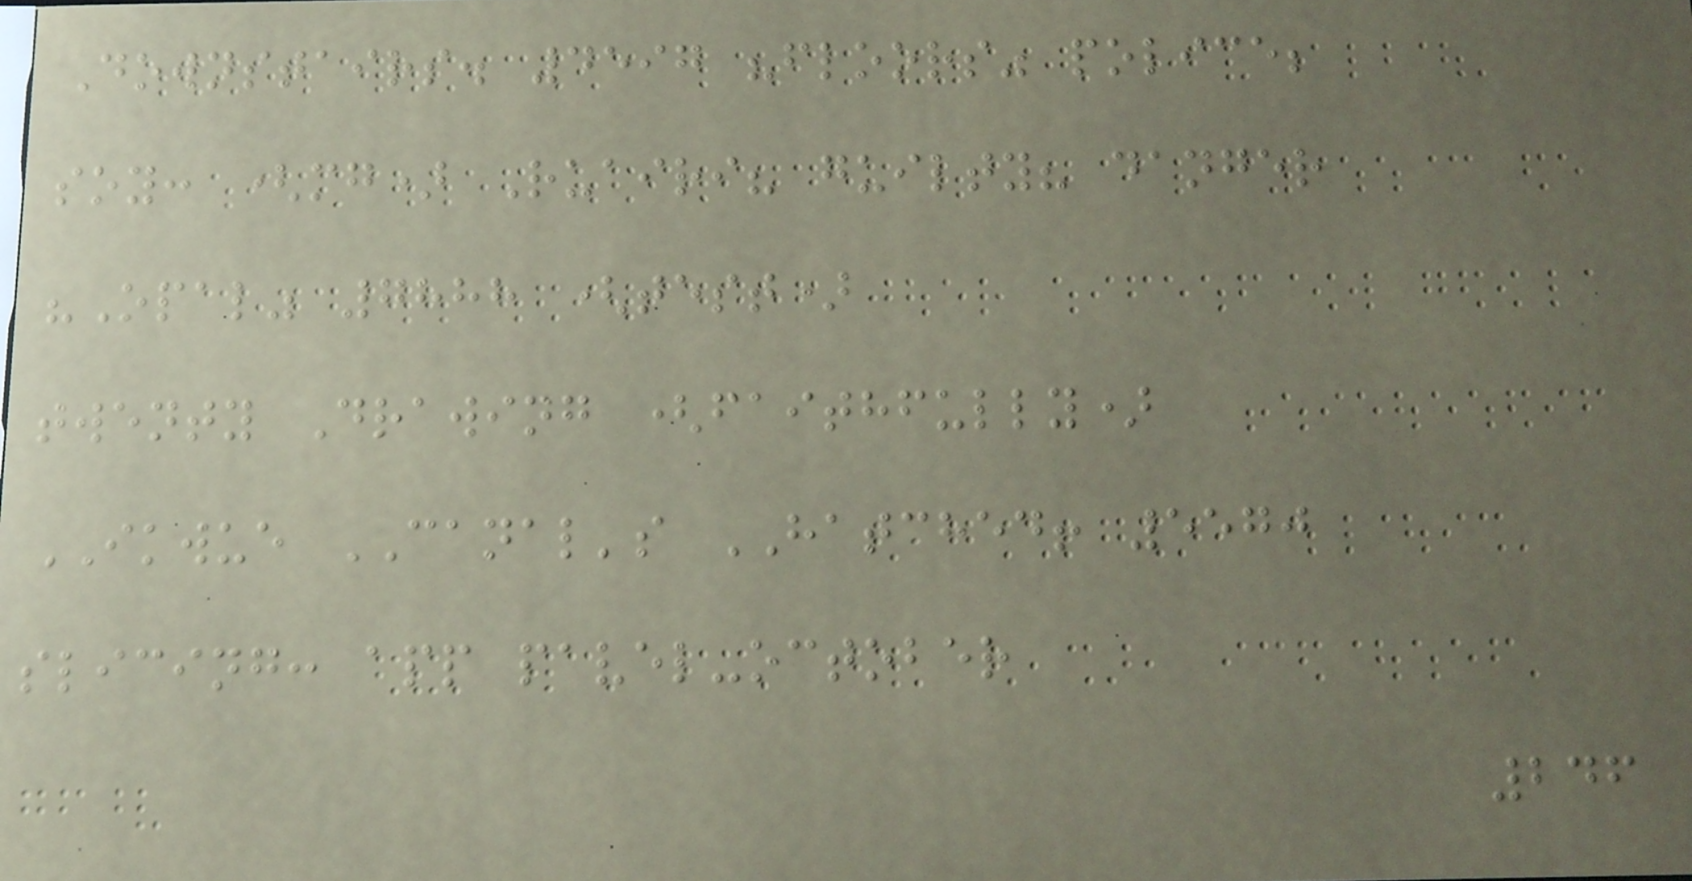Downstairs. 4597 "floors" police;
soy: (mg) Ruairi? guilty? danger
"Opal" 7888 (test)
twenty Drawing (faithfully)
IKWUE CANAL's HATCHED! 5570
slicing: app pavel-october
246
